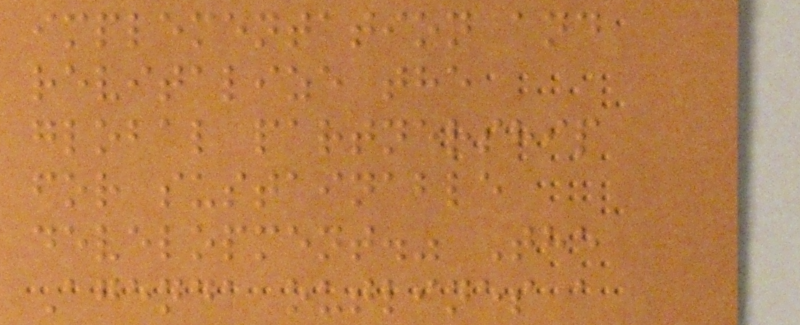implementation and
revitalize the
global partnership
for sustainable
development." The
Agenda outlines a
